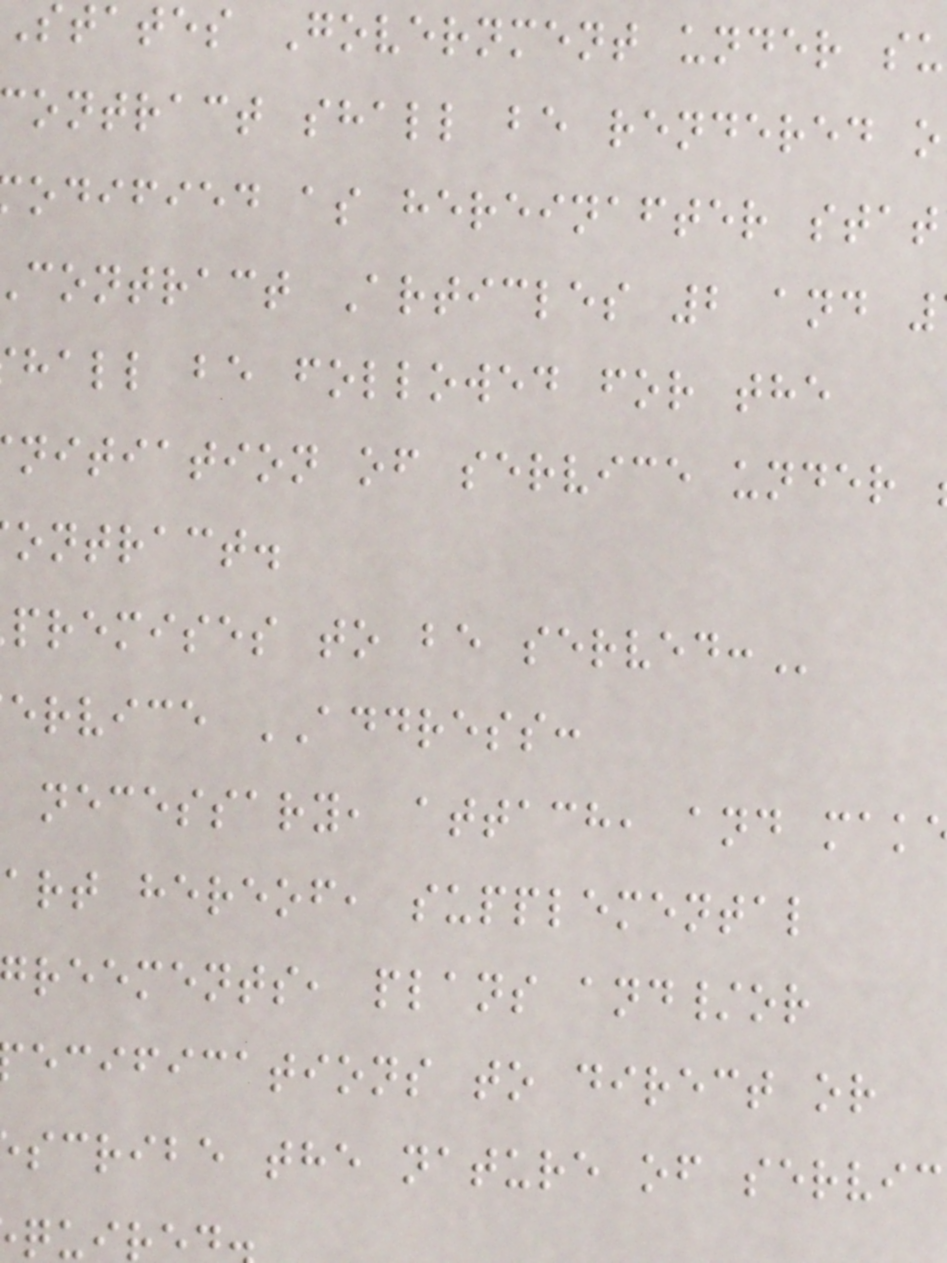States Government under su
ontract shall be rendered o
odified as hereinafter stat
contract Articles 2 and
hall be followed for the
nitiation of service under
ontract.
premises to be
ervice ADDRESS:
necessary, attach, and mak
art hereof, supplemental
reements, plans and/or
ecifications to direct or
scribe the nature of servic
